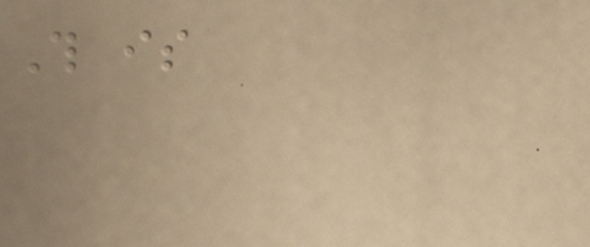This is
